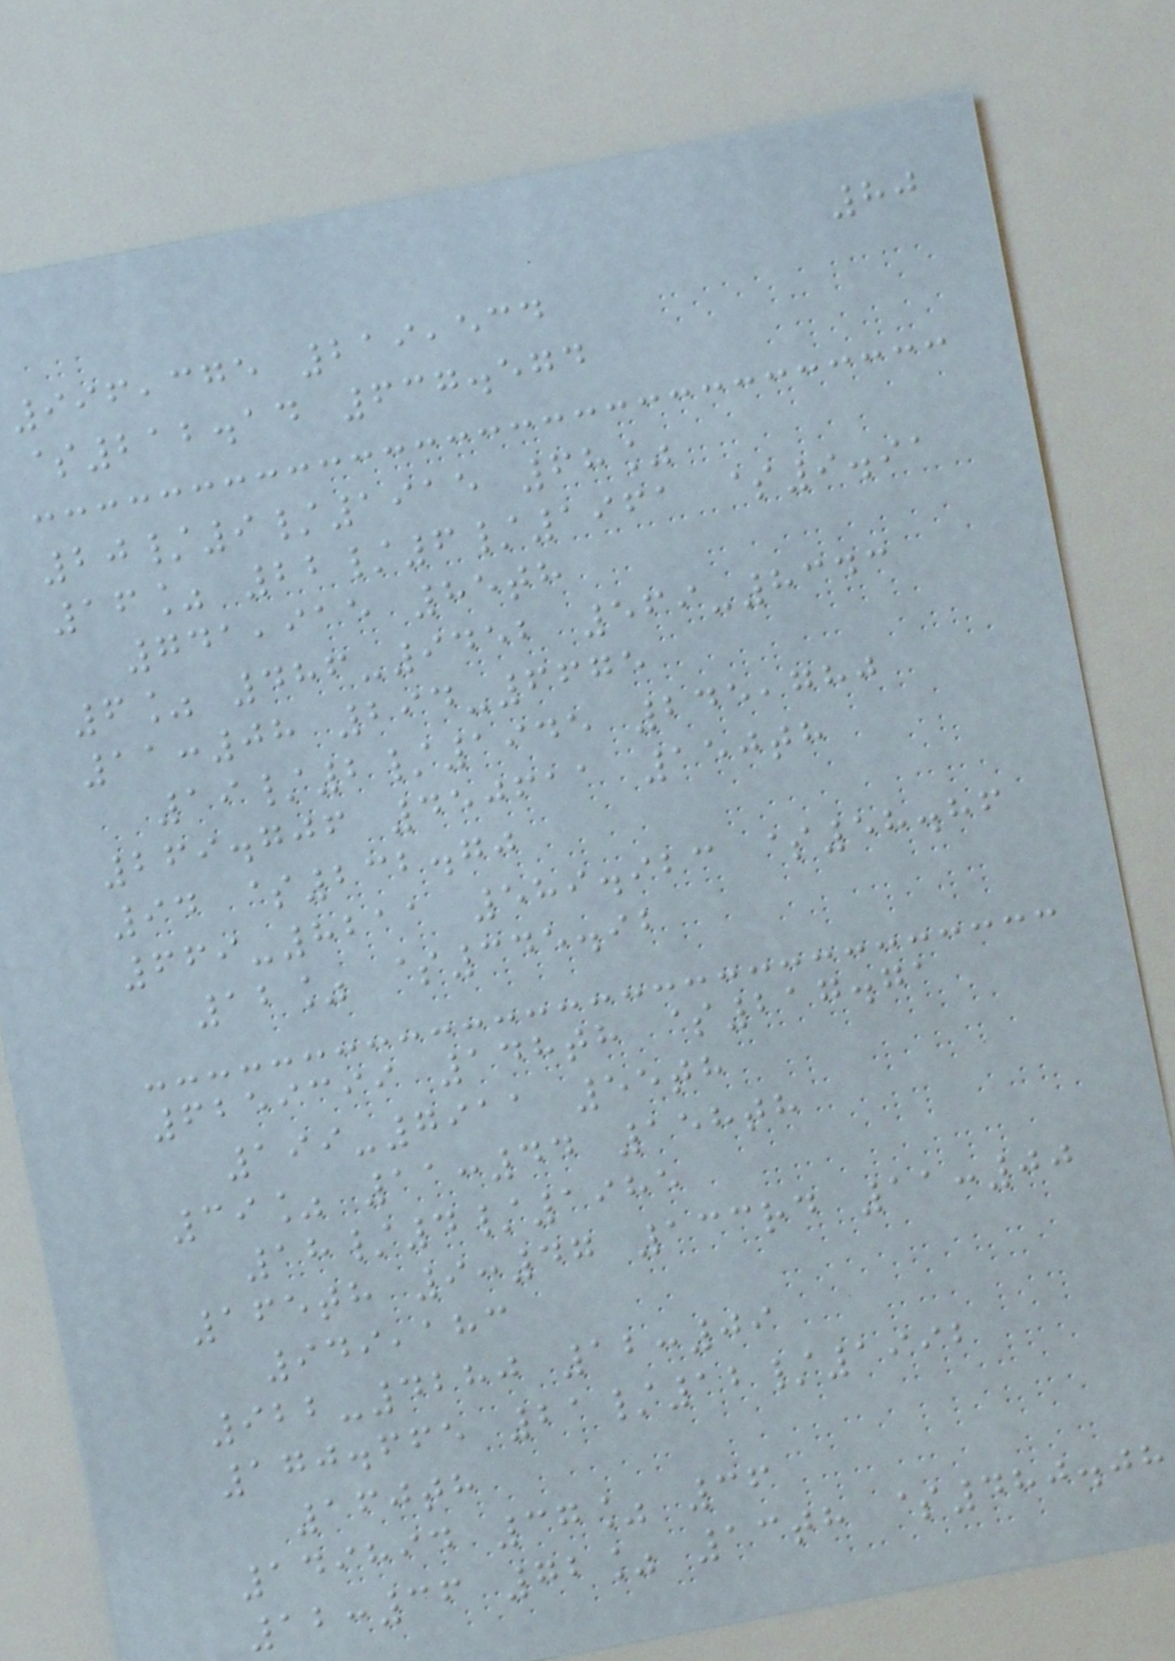80
996,375 219,534
$212.14 637.574
20/9/1915 68%
16% 22/6/1961 $9.91
741,915 85th
6% 486-9452 569-8343
11:08 294-6675
19/2/1945 245,780
269.706 450611 150th
94 $232.70
669-8211 589.923 $58.86
12% $345.92
6259399 148th $217.71
199-7911 55th
39% 11:44 158th
18/4/1985
165th 9:47 133rd 11:00
949,183
922-4280 12:09
170.665 21/12/1992
160th
149894 37% 36
12:36 72% 13th $480.08
